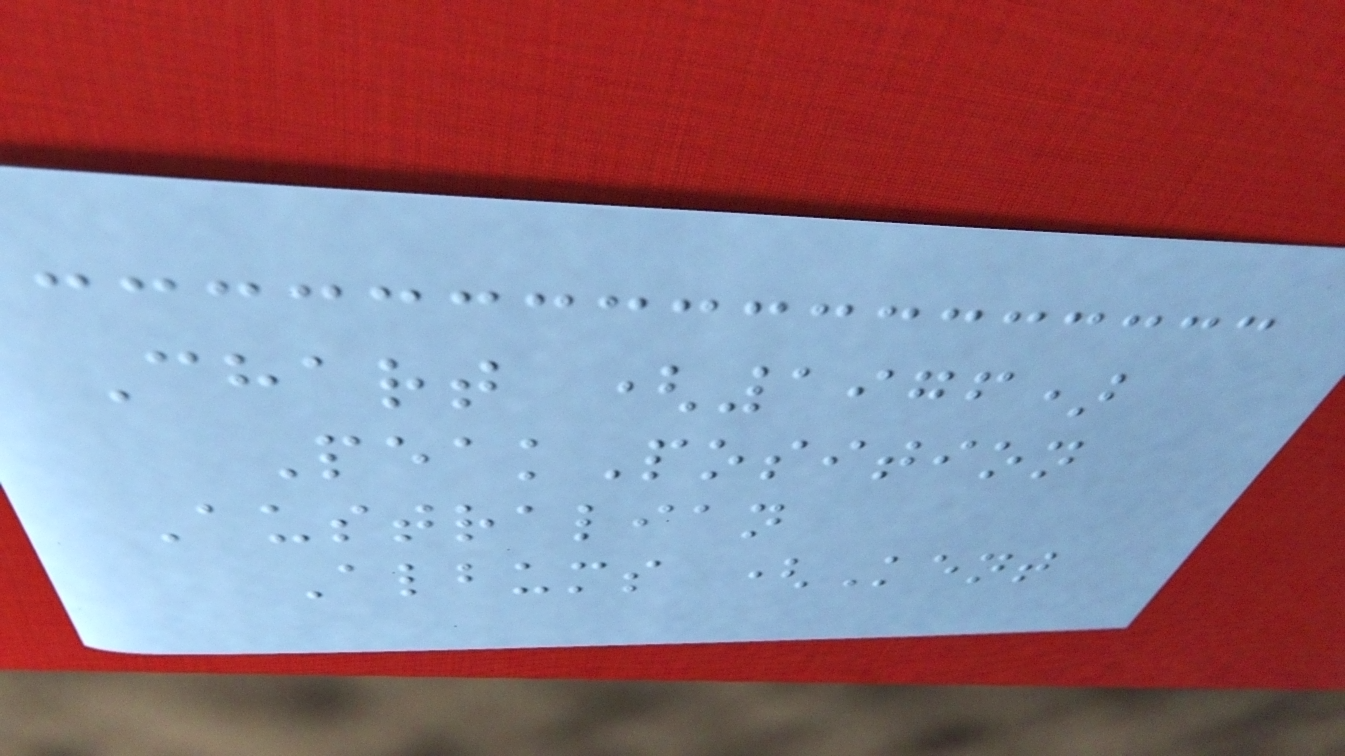Chart (1976)
PeakPosition
Australian
Albums (Kent
